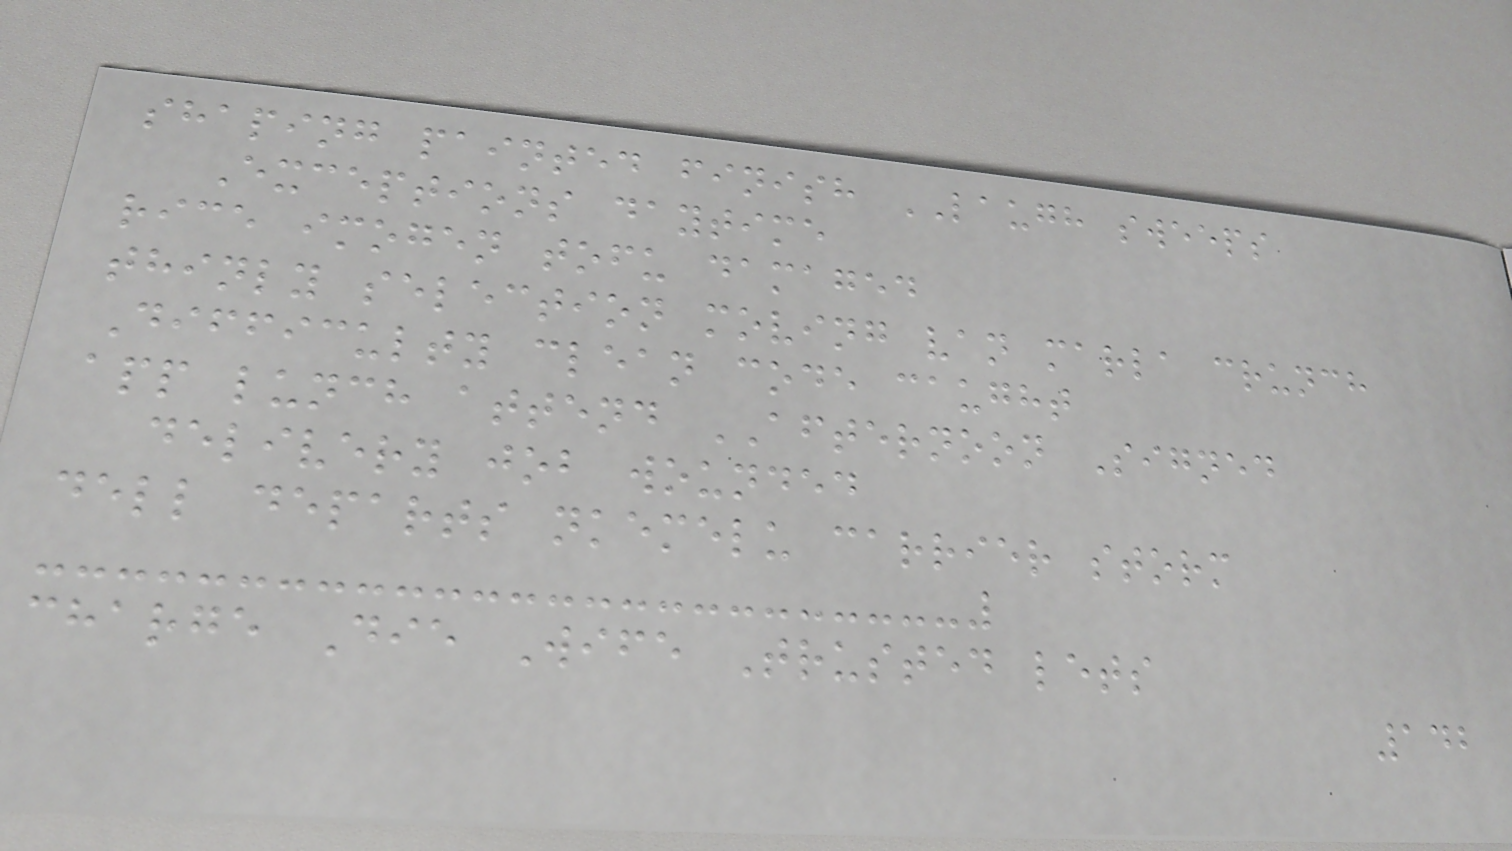shaping painted finish LAUGH sweeps
Exceptions daytime
rice imogen tofu damaged
thinly selection moving van marla crunch
Difficulty clean code caught
app lunch attend AFTERNOON Signed
delivery job wounded
dell departs nkemelu carrier storm
charge Die Wife Trusted lets
142
